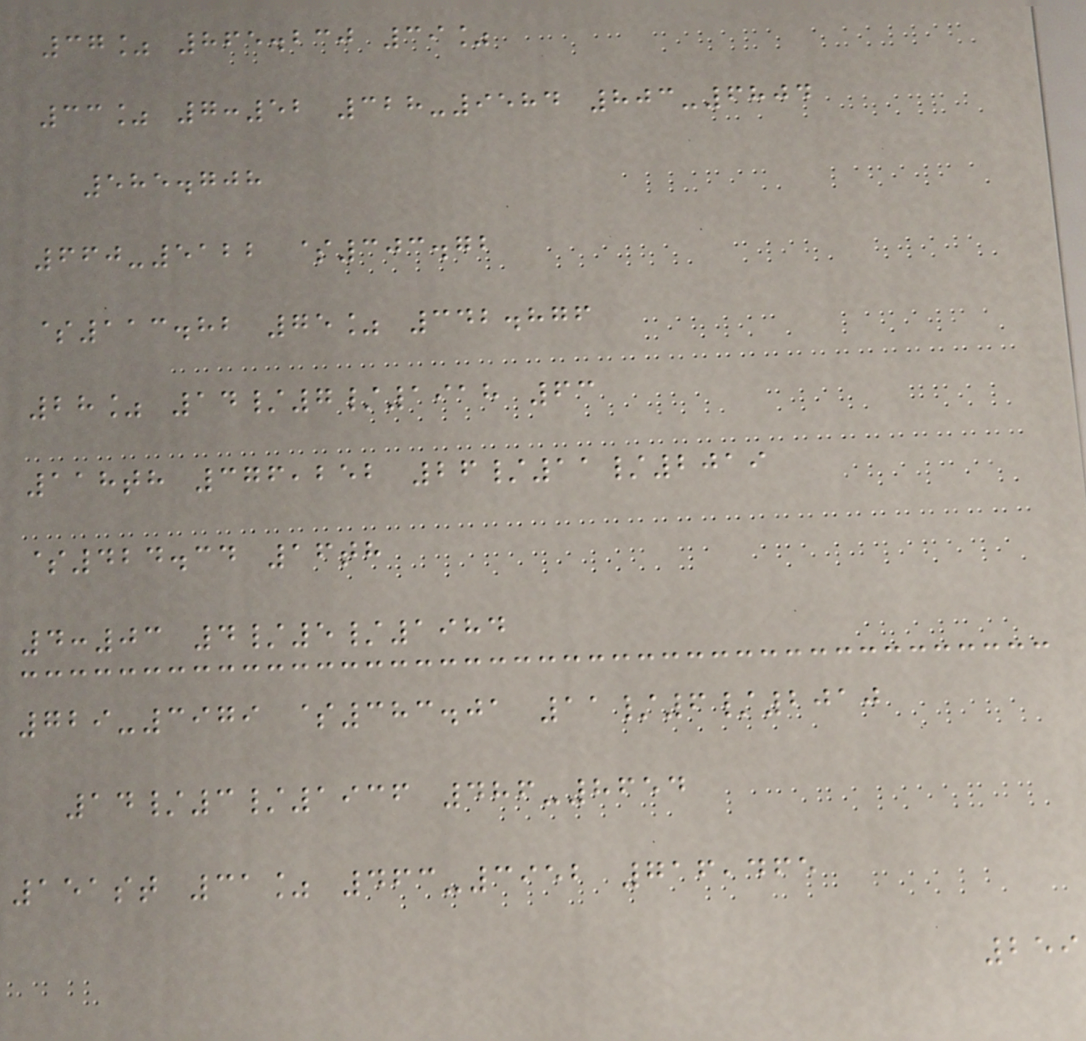37% 865.230 39%
33% 7:52 328-9584 803-6804
585.708
660-5122 $303.72
$113.82 75% 342.876
28% 14/7/1918 63
118th 376,252 26/11/2019
$424.34 16th
4:03 4/5/1984
729-3979 $383.01 11/6/2010
14/3/1936 486-8654
151st 31% 463-3952 716,465
259
